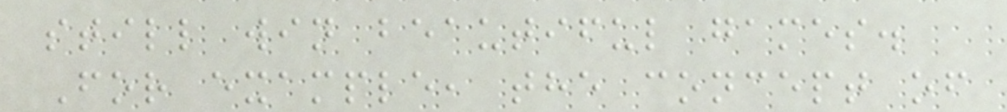still win beautiful games.
For example, the concept of
